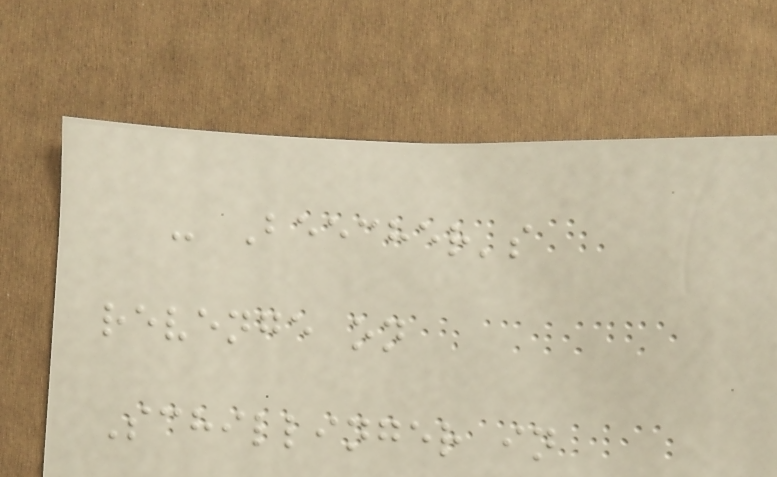- Beecher's
revenge on
Schillinger in
